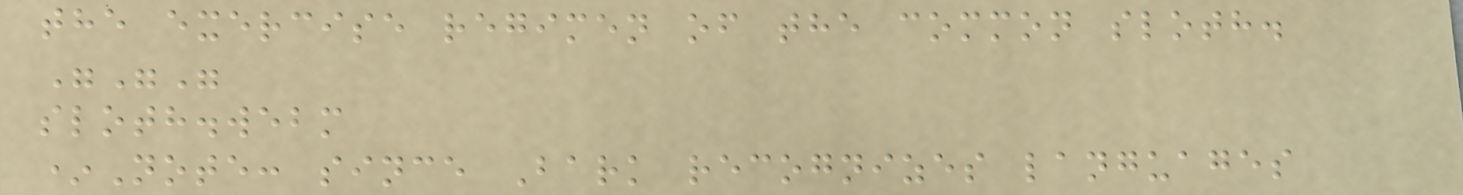the exercise regimen of the common sloth.
"""
sloth.webm
*Note: since Bark recognizes languages
